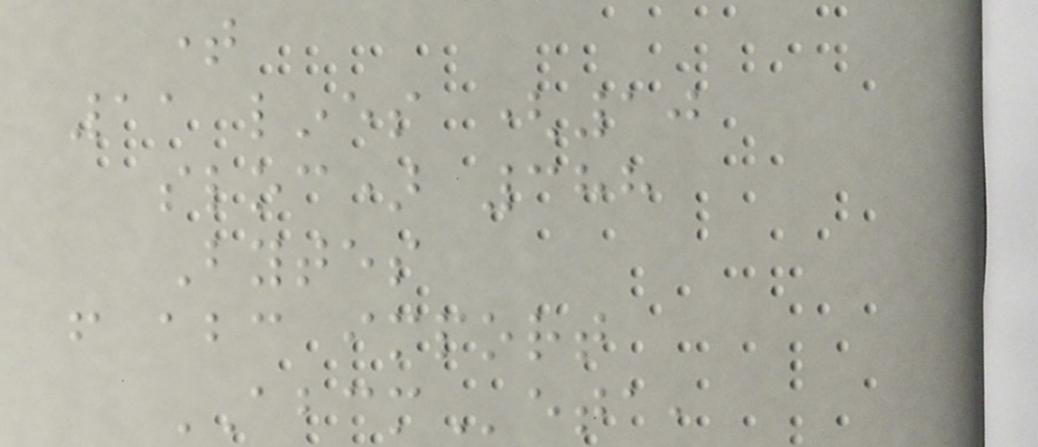time
11 lines (10
sloc) 388
Bytes
from abc import
ABCMeta,
